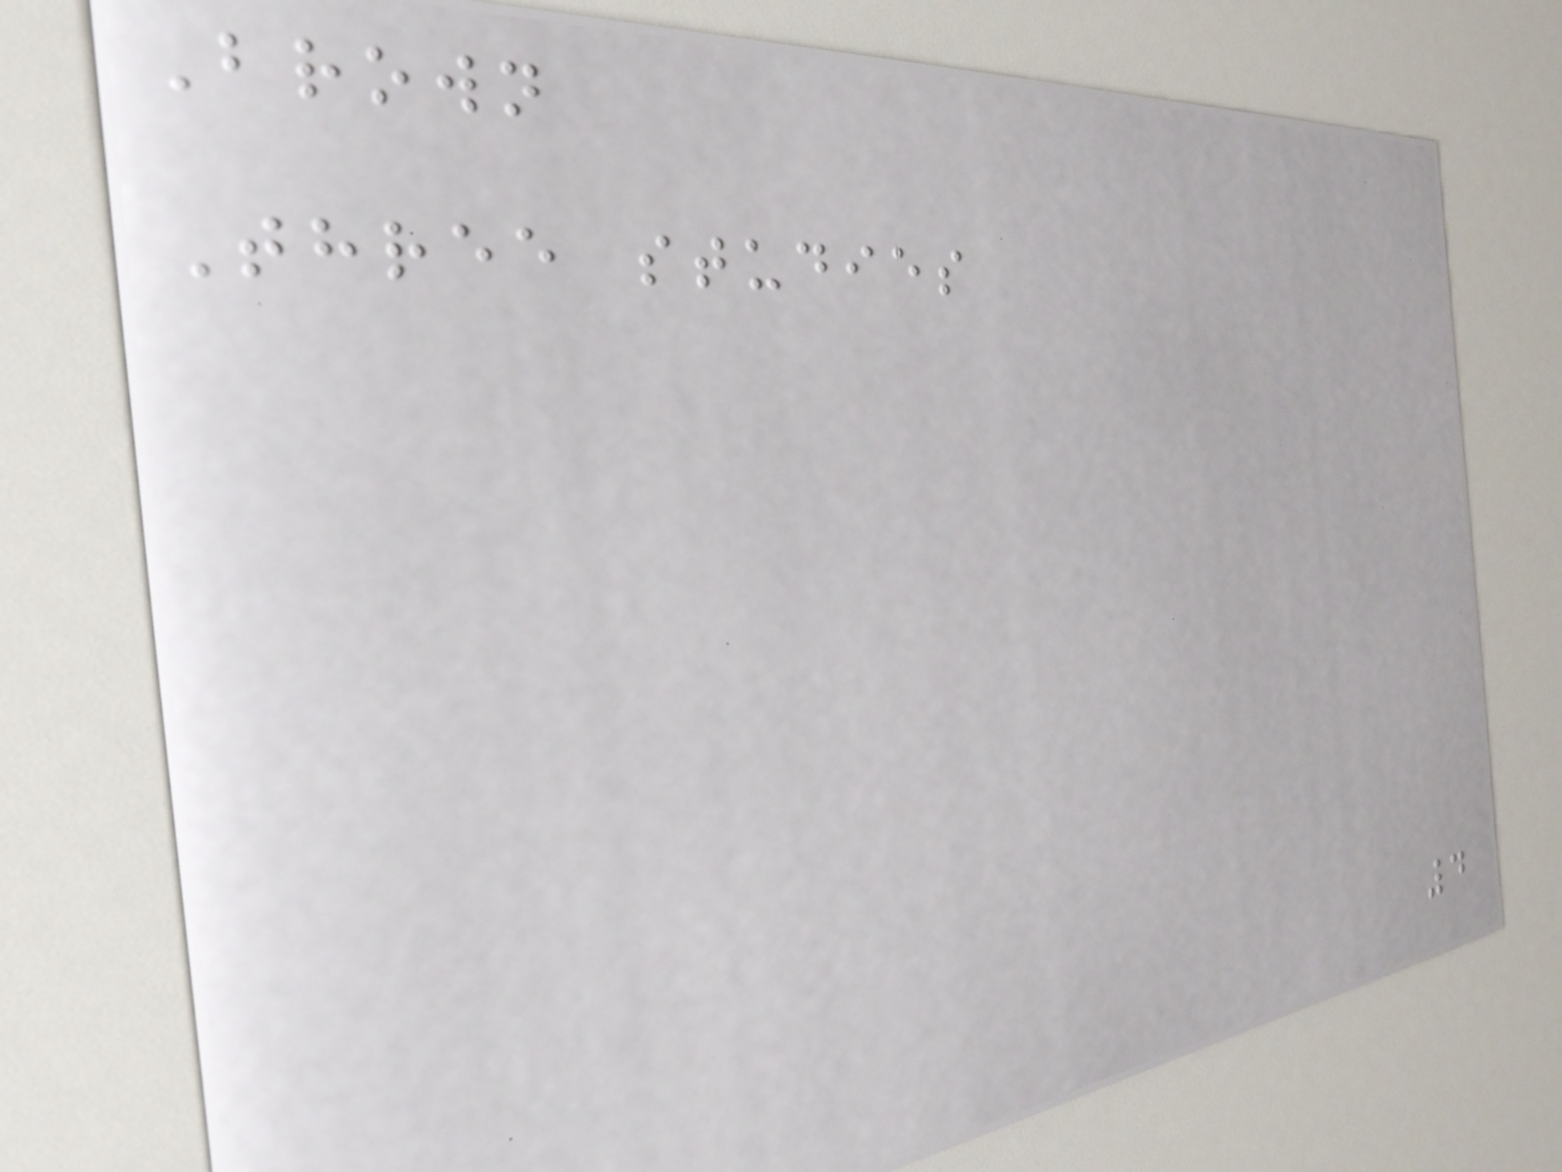Brown
Three studies
4
